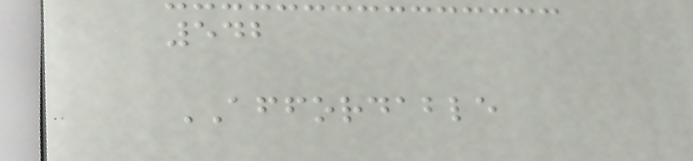542
AFFORDABLE
